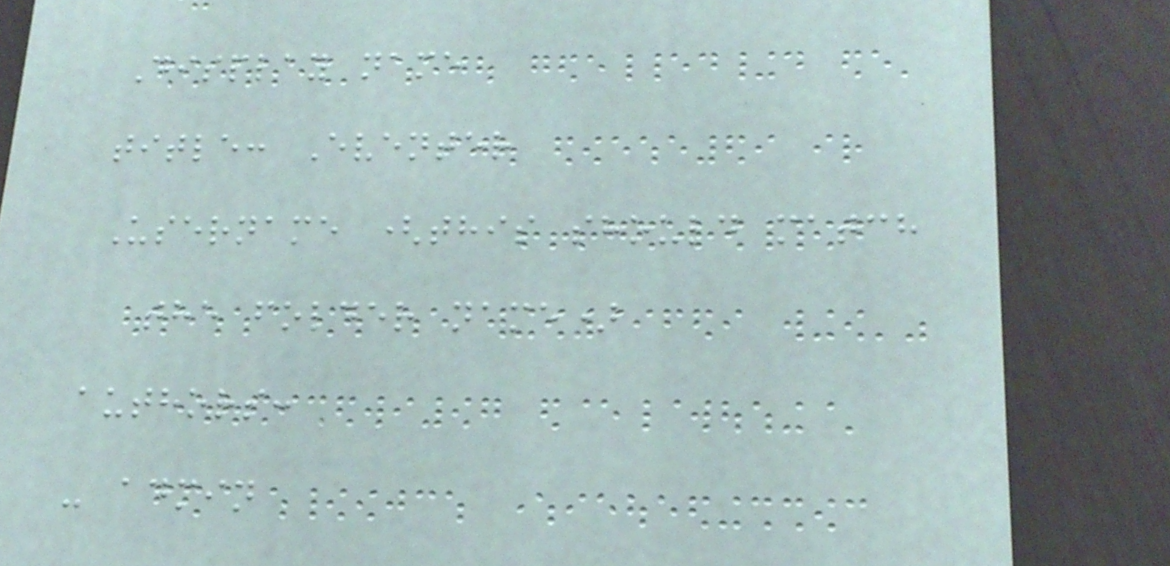Display name
title: Eventer
Username (this should match
the folder name)
authors:
- admin
